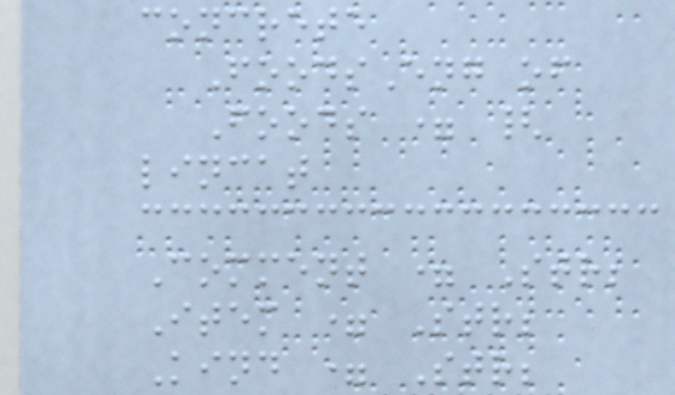concrete
FoodsEng of
Foods = {
lincat
Comment = Str;
Item = Str;
Kind = Str;
